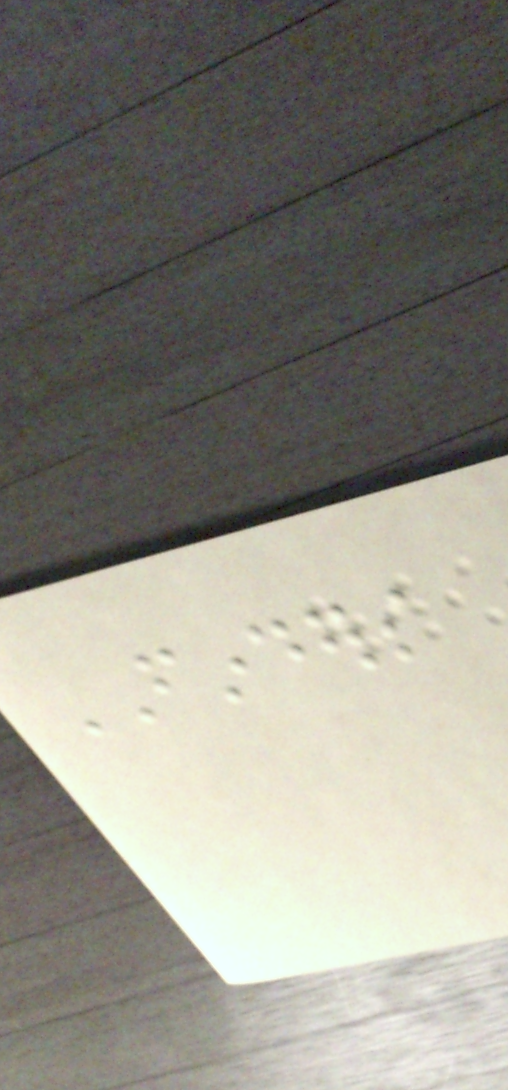FINDERS
